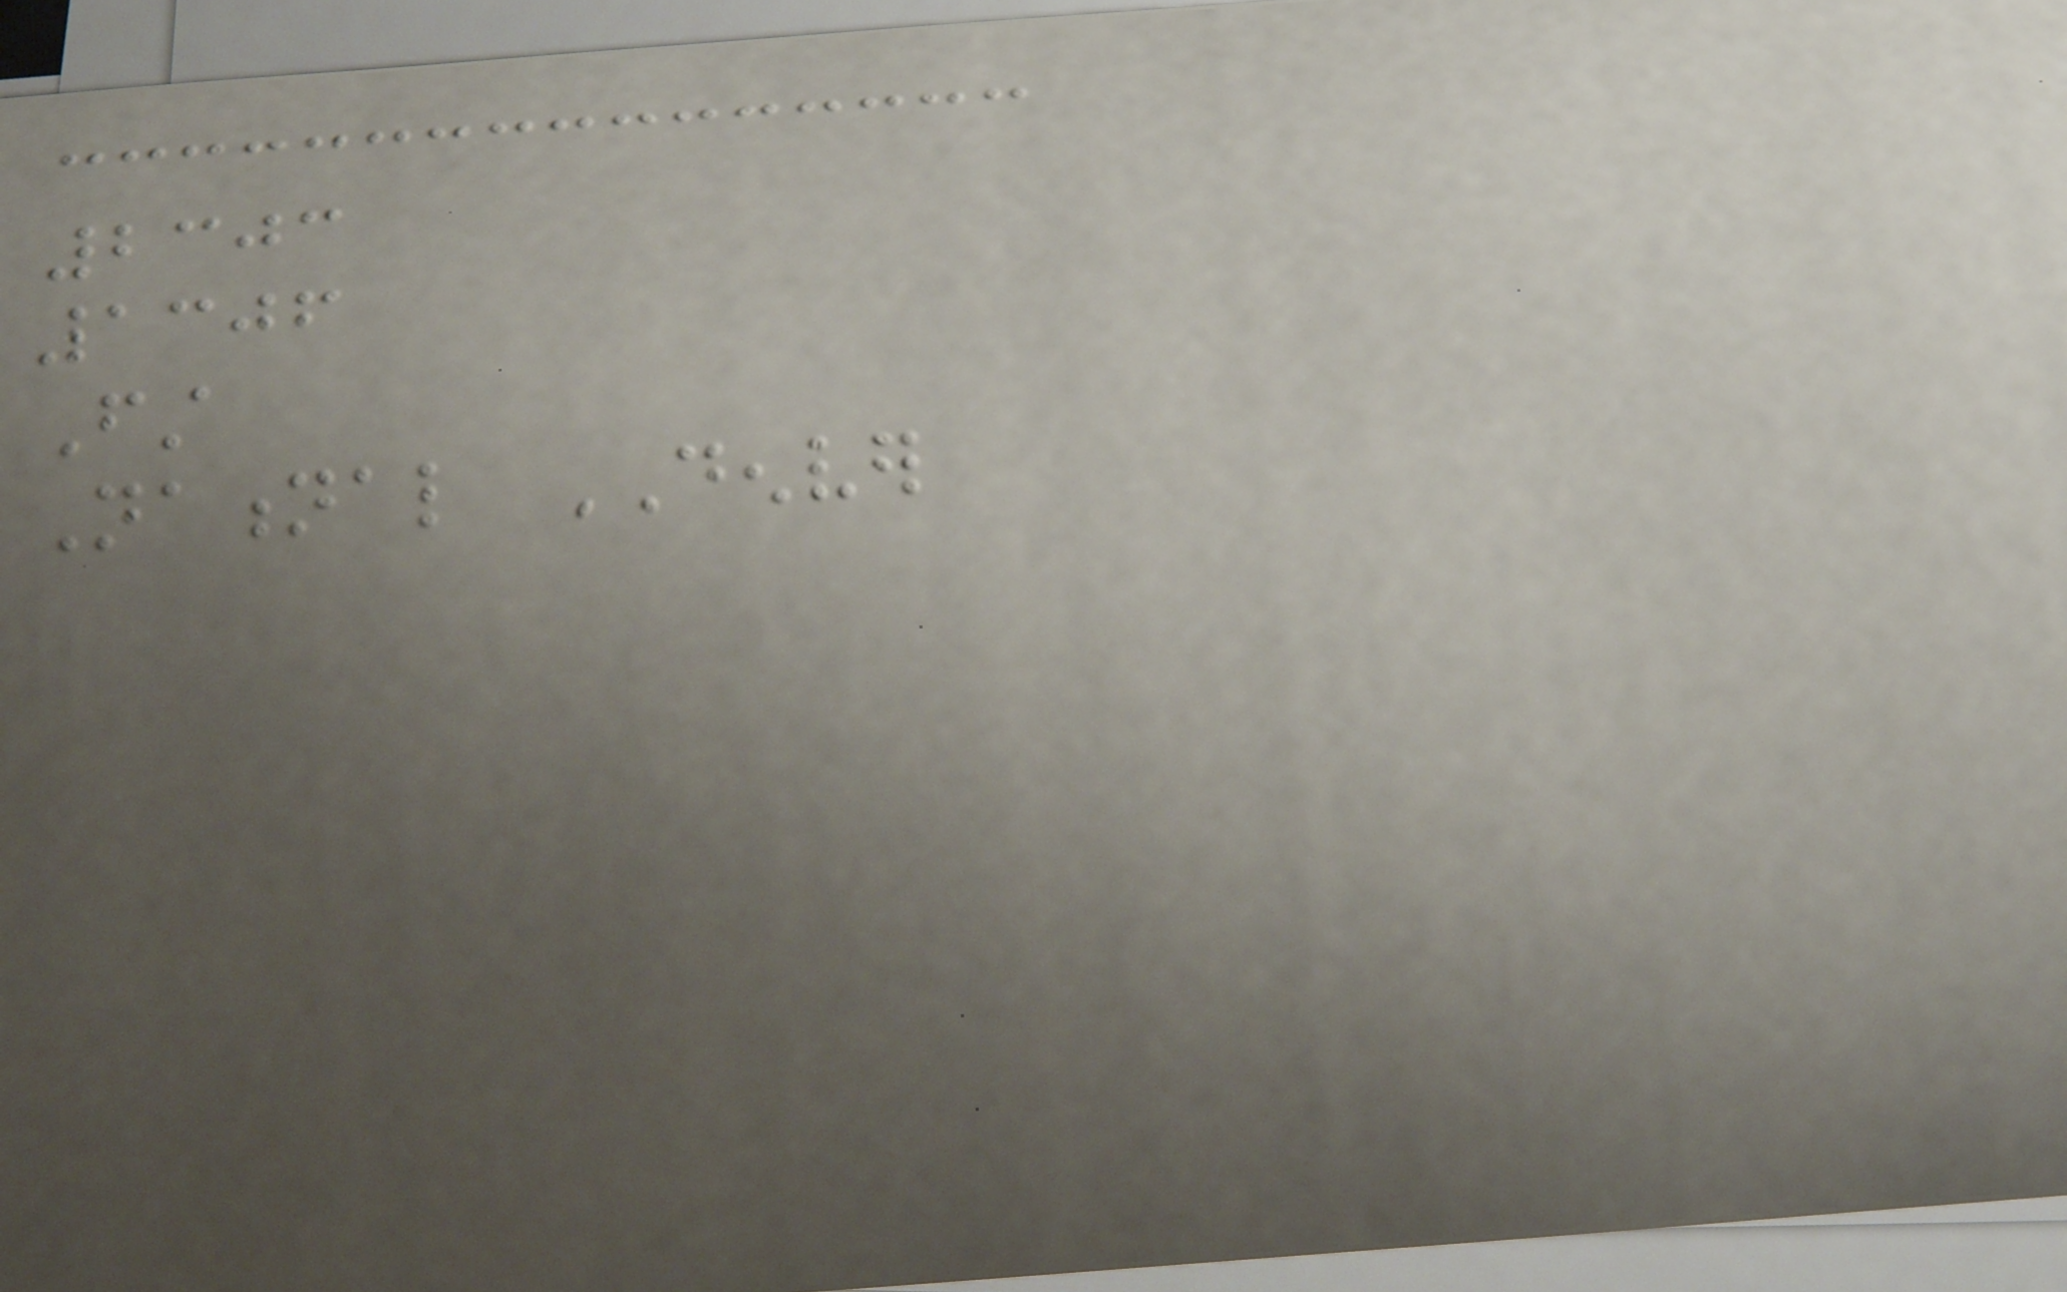2303
1306
First
National DENVER
